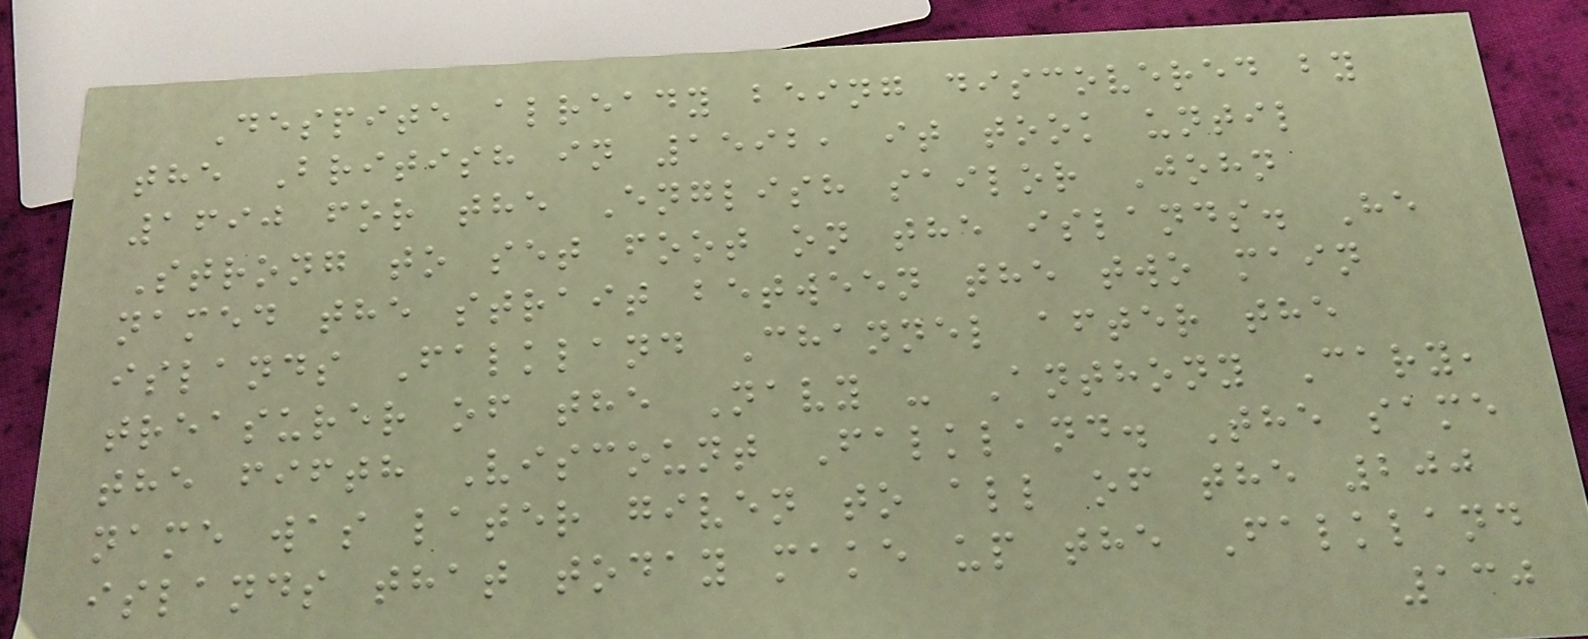Despite already being discovered by
the British in 1592, it took until
1690 for the English sailor John
Strong to set foot on the islands. He
named the strait between the two main
islands Falkland Channel after the
treasurer of the Navy - Anthony Cary,
the fifth Viscount Falkland. The same
name was later given to all of the 200
islands that today make up the Falkland
130
